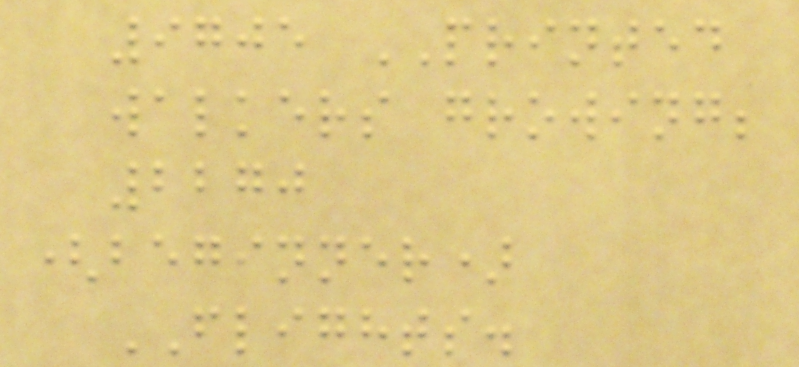9705 PRINTED
walkers growing;
2270
(beginner)
FLIGHTS.
